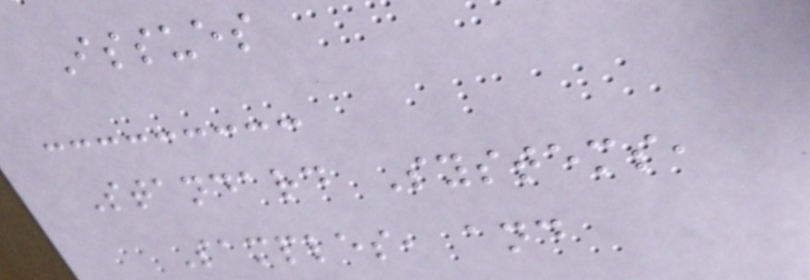Issues
Standard Systems,
Samples, and
